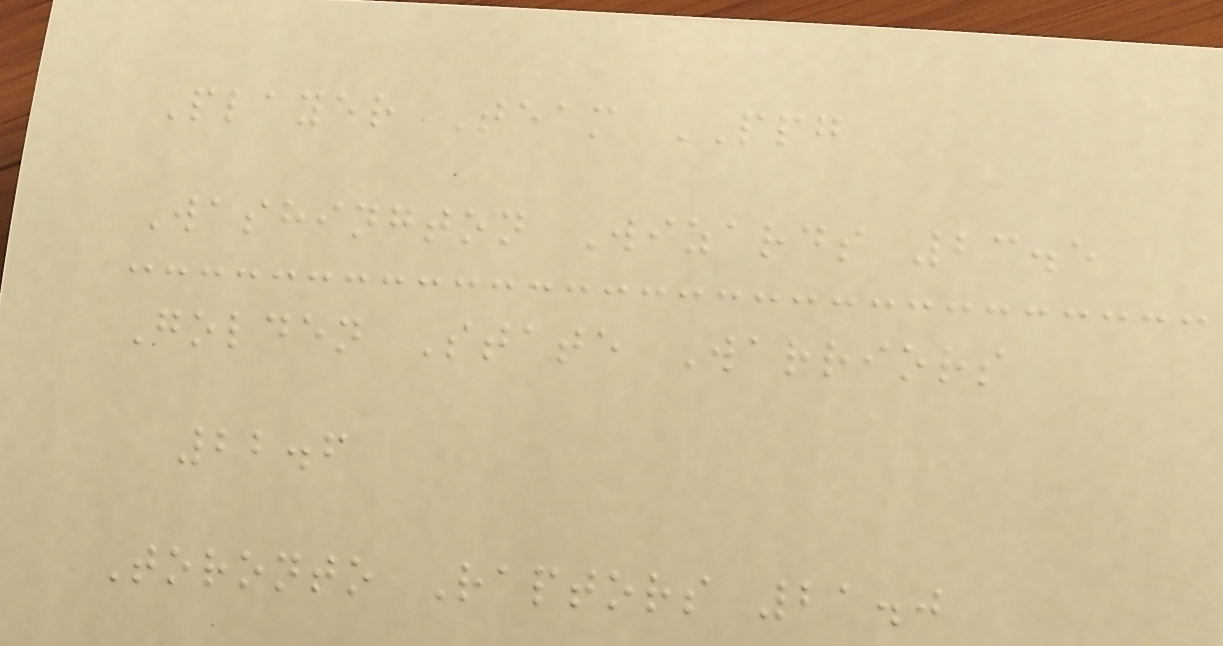Player Team PPG
Washington Wizards 23.5
Golden State Warriors
22.6
Toronto Raptors 21.0
